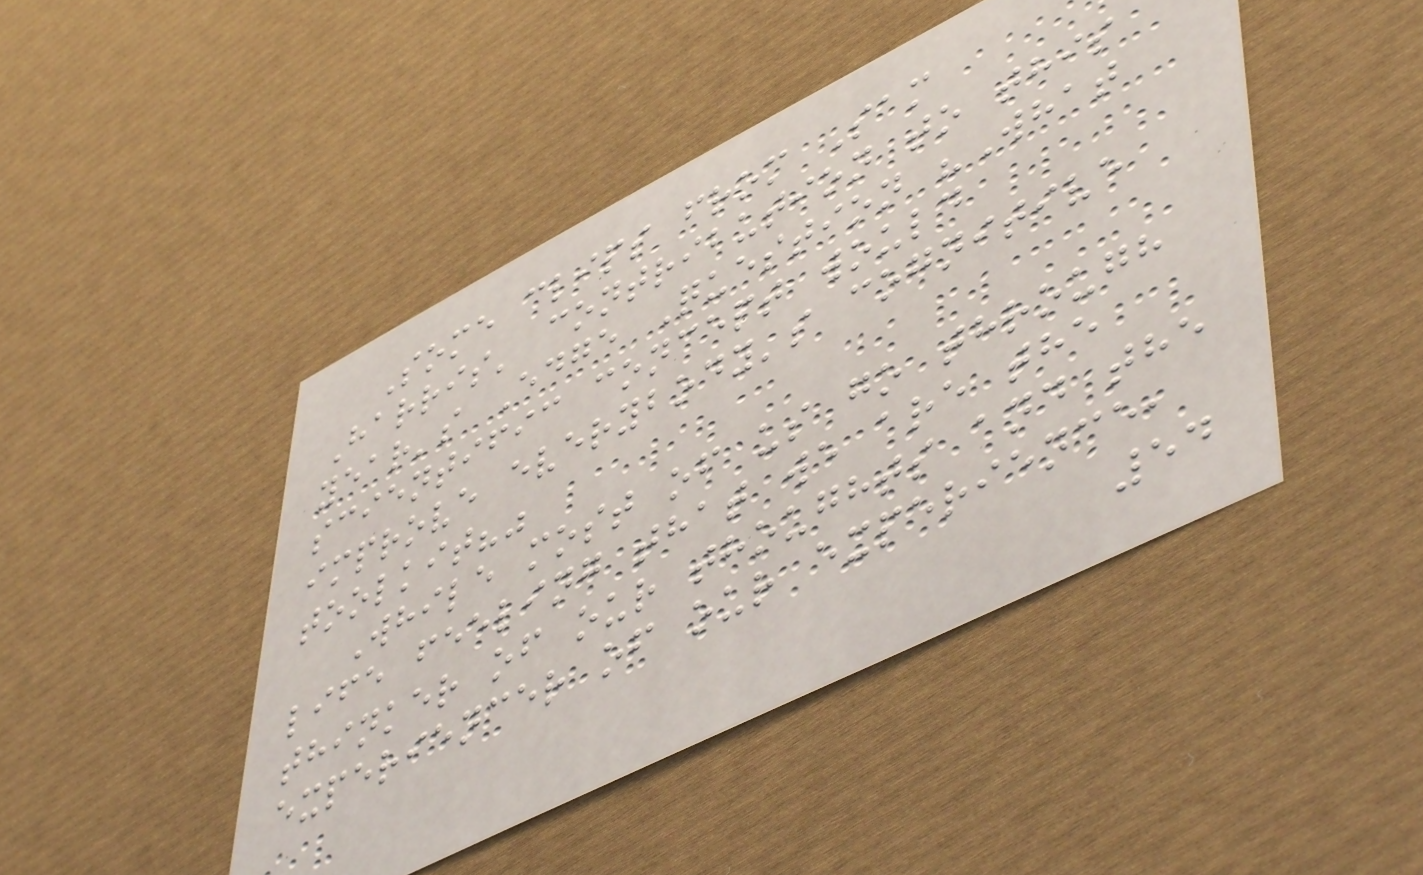Some clips from Sam
Harris' contribution to this
year's Edge Question "What
scientific concept would
improve everybody's cognitive
toolkit?"
While most of us go through
life feeling that we are the
thinker of our thoughts and the
experiencer of our experience,
54
